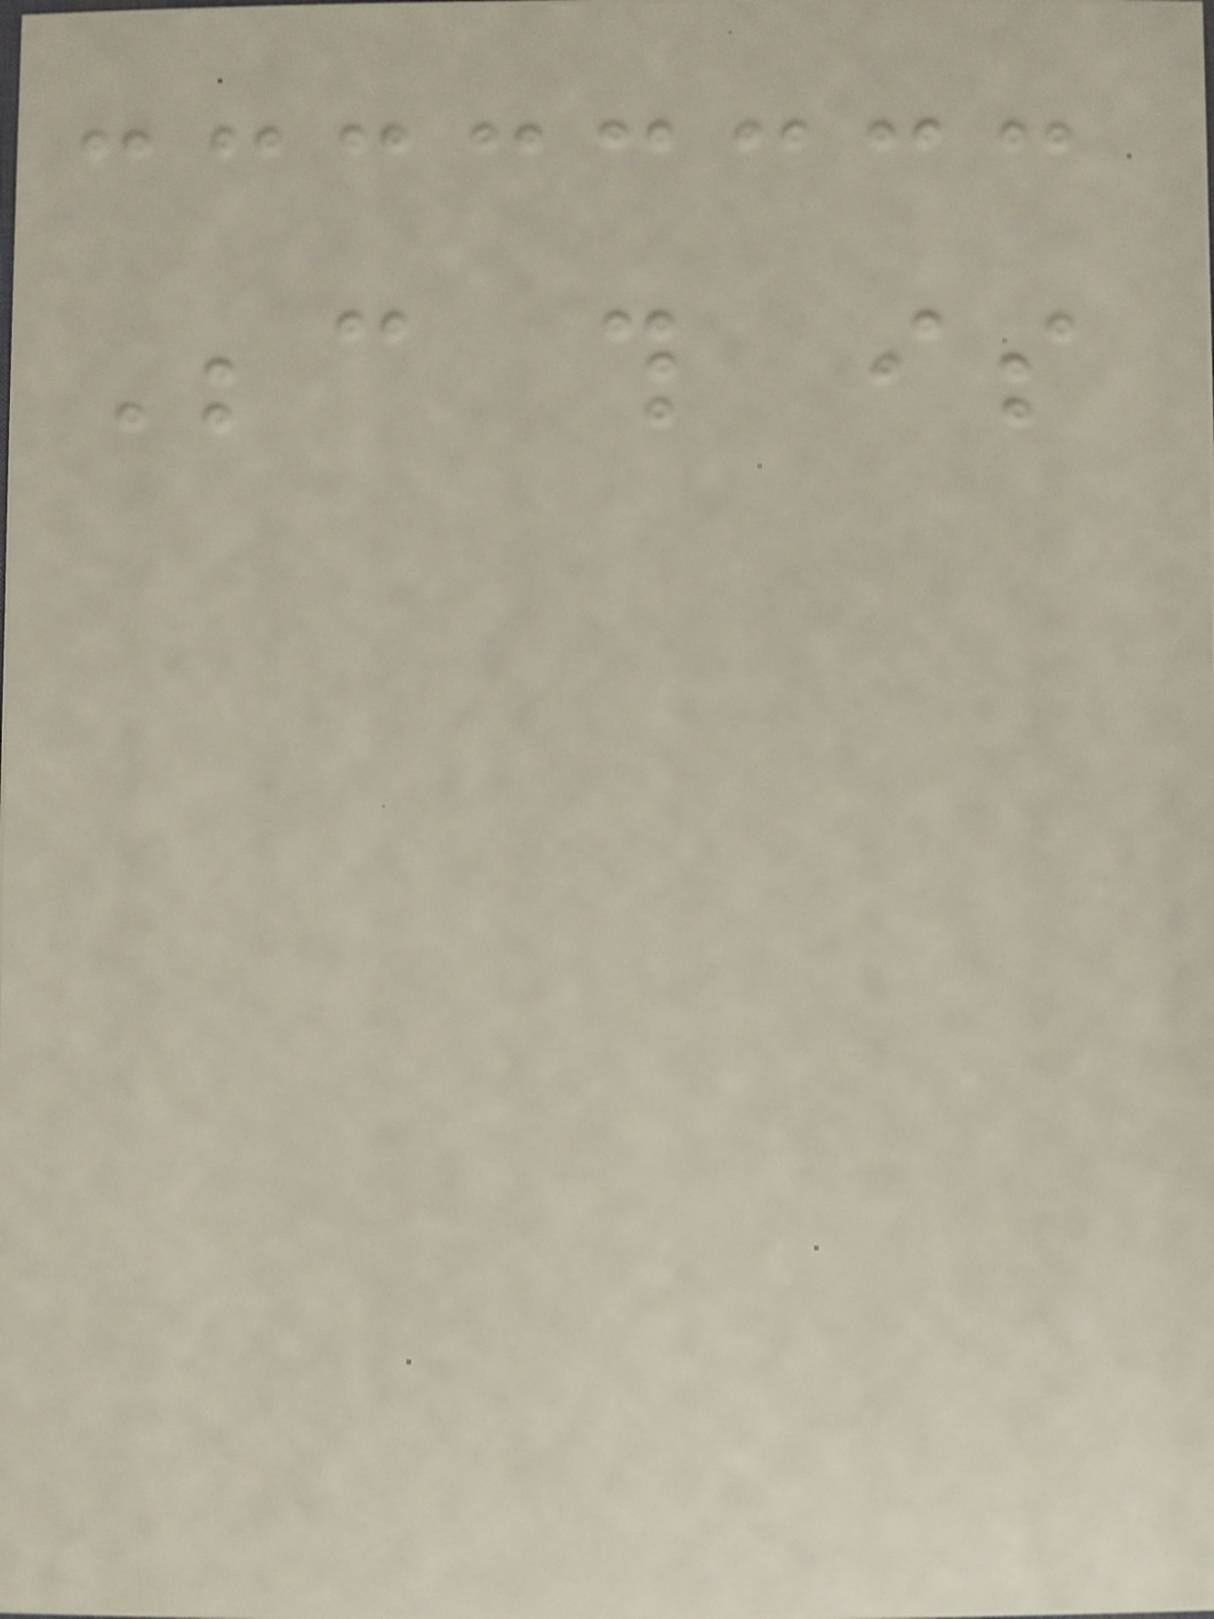Because this is
